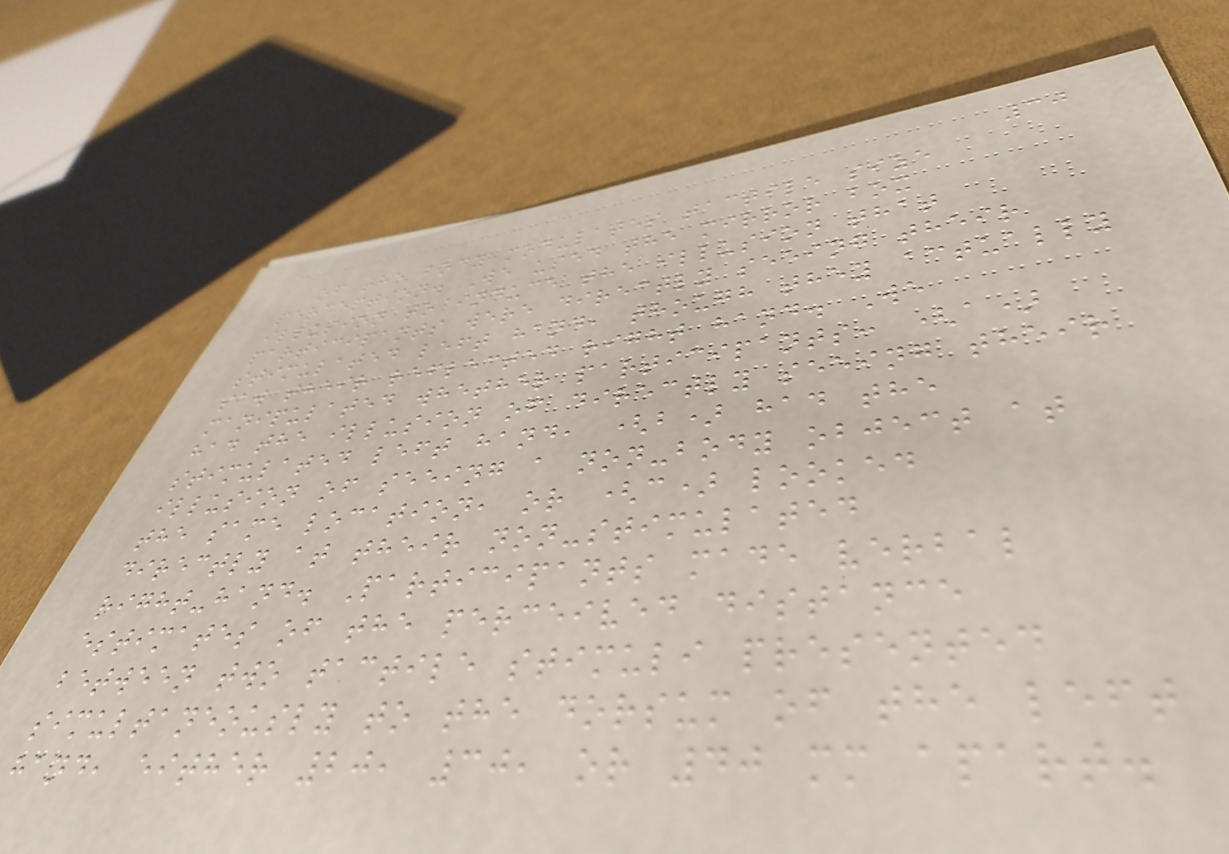30
of the body modulates tactile size
perception. We used the mirror box
illusion to induce the illusion that
participants were directly seeing their
stimulated left hand, though they actually
saw their reflected right hand. We
manipulated whether participants: (a)
had the illusion of directly seeing their
stimulated left hand, (b) had the
illusion of seeing a non-body object at
the same location, or (c) looked
directly at their non-stimulated
right-hand. Participants made verbal
estimates of the perceived distance
between two tactile stimuli presented
simultaneously to the dorsum of the left
hand, either 20, 30, or 40 mm apart.
